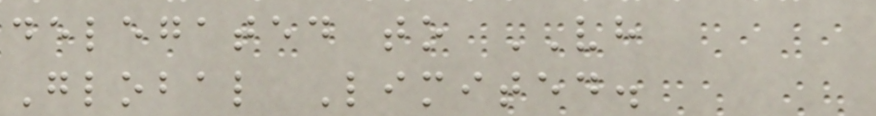delegated to VH
Global Limited.
